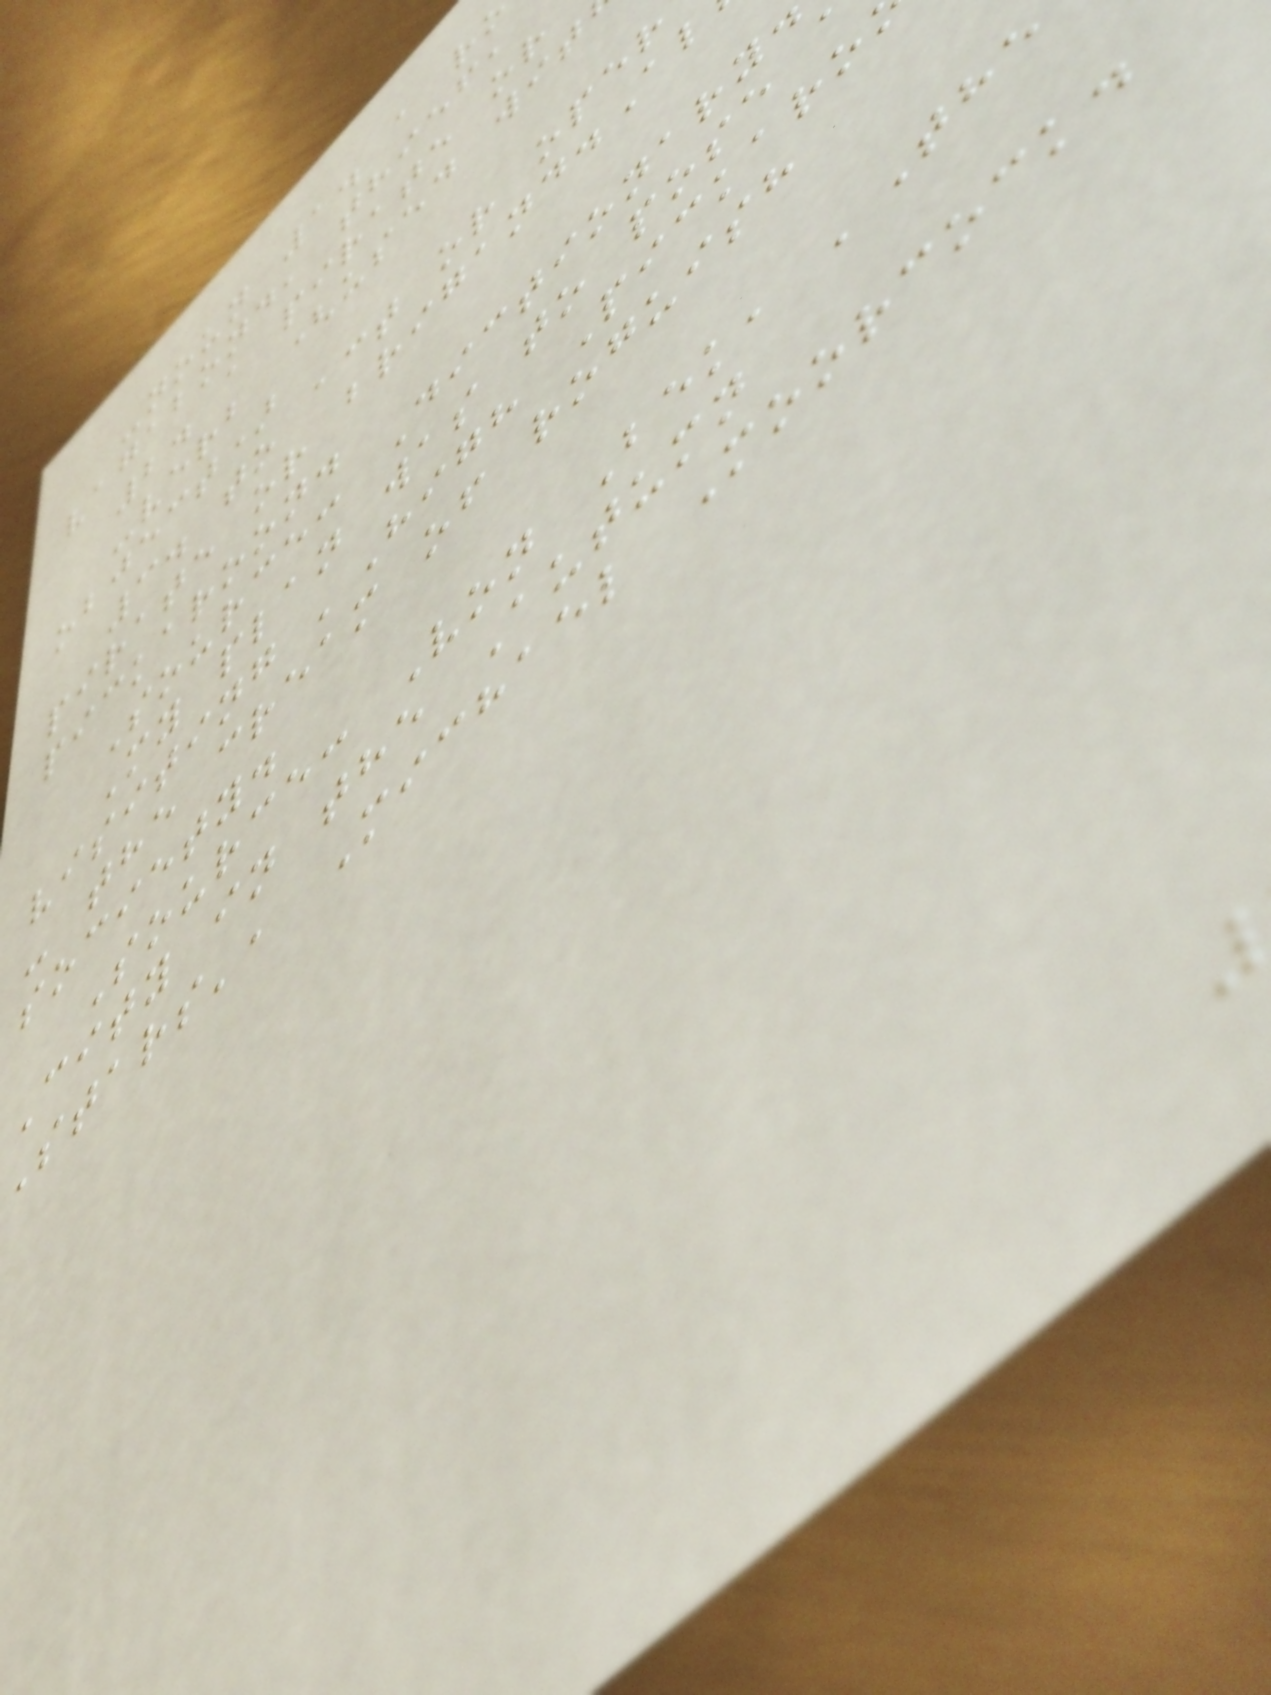-noun 1. a r
vagabond, thief,
2. a pirate or
-verb (used wit
object)
3. to act or oper
pirate or brigand.Al
pickaroon.
Source: Dictionary
My plan was to pose
visiting 'High Pickaro
- the cream of roguish
society.
Source: Von Bek, 'The
City in the Autumn
Stars', Michael Moorcock.
